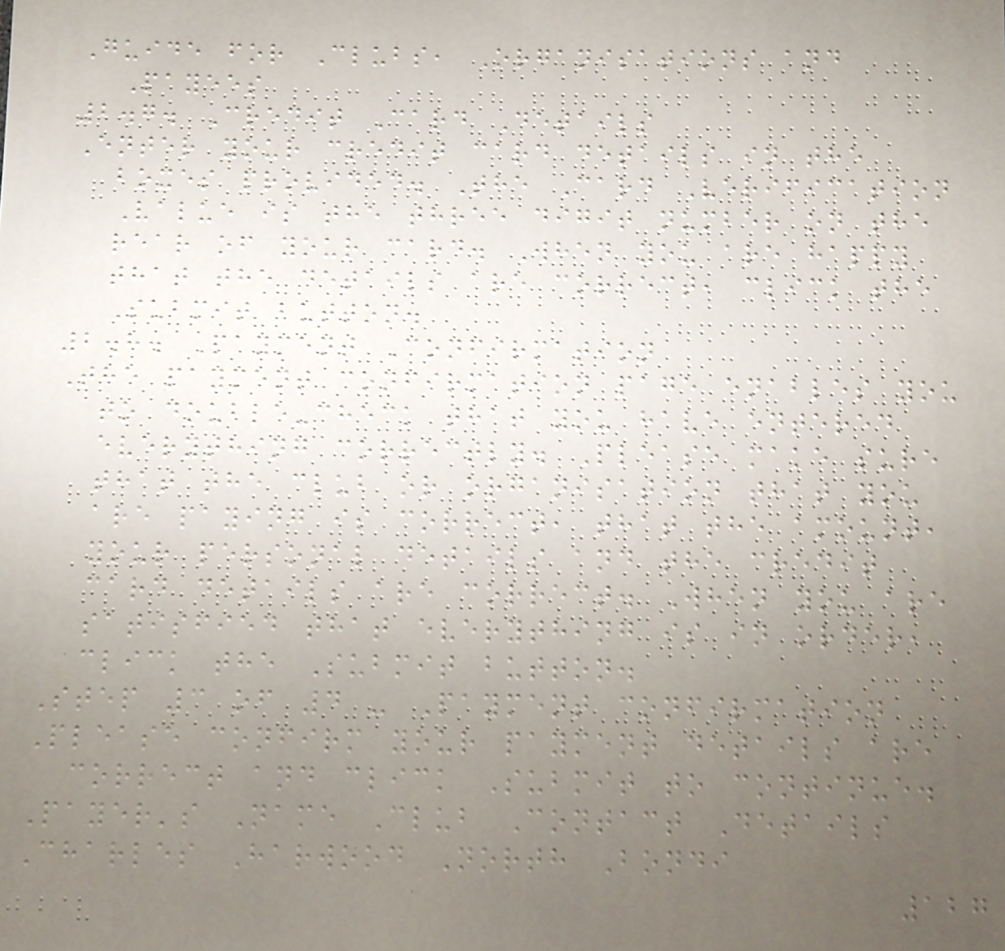Guide for Clubs, Organisations and
Payees
2.7. Credit Card Details
Enter your credit card details in the
boxes provided. The Card Verification
Value is the three digit number on the
rear of your card. When you are happy
that the details are correct, click the
Submit button.
2.8. Payment Confirmation
The payment confirmation page enables you
to double-check that you have entered
everything correctly. Please make sure
that the club or organisation that you
are paying is correct, that the amount,
your personal details and the credit
card details are correct. When you are
satisfied that everything is in order,
click the Submit button.
Step 3 of 4 - Payment confirmation
Please confirm your payment details are
correct and click Submit to continue.
Payer's Name Club Contact Details
Charles Harwood North Bondi
127
